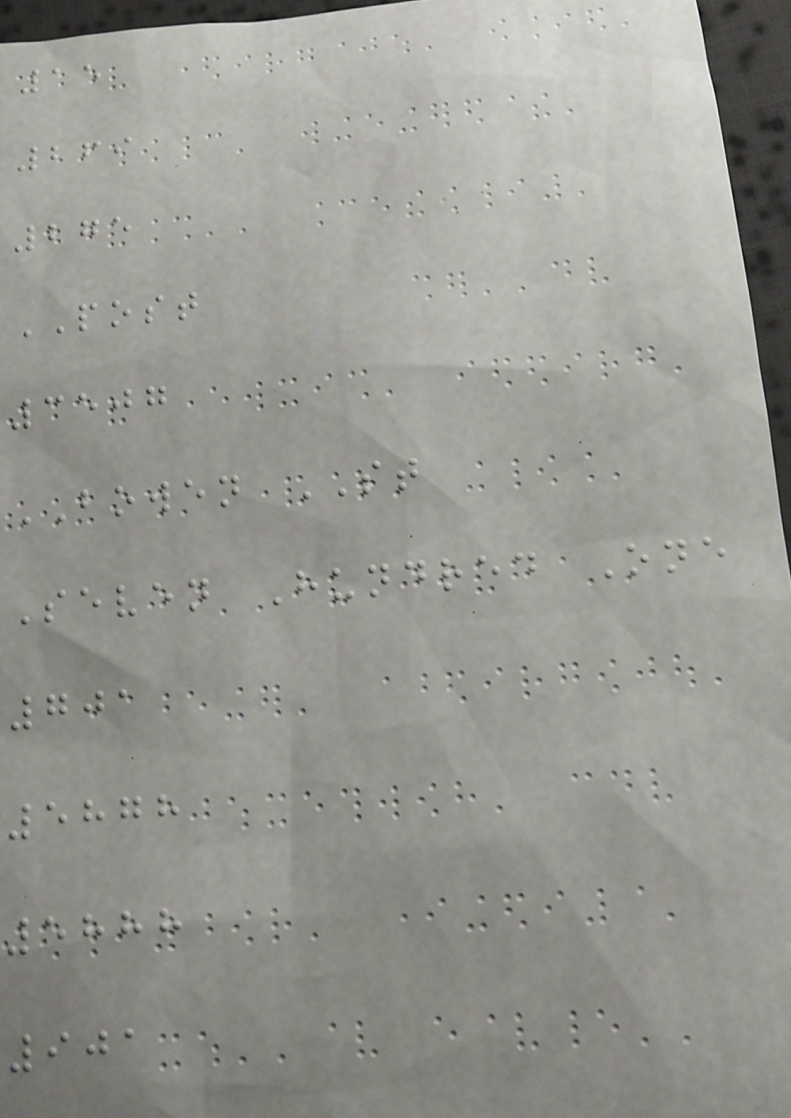15
269
275
POST
3507
BOWEN ST
Seven Hundred One
701
5878
5888
901
